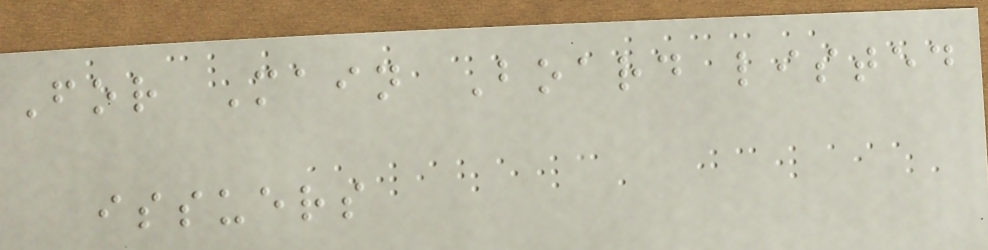For Main Board listed
issuers
